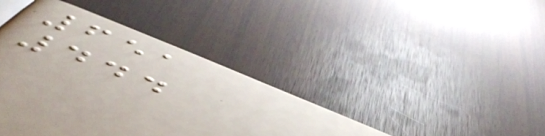651
444
